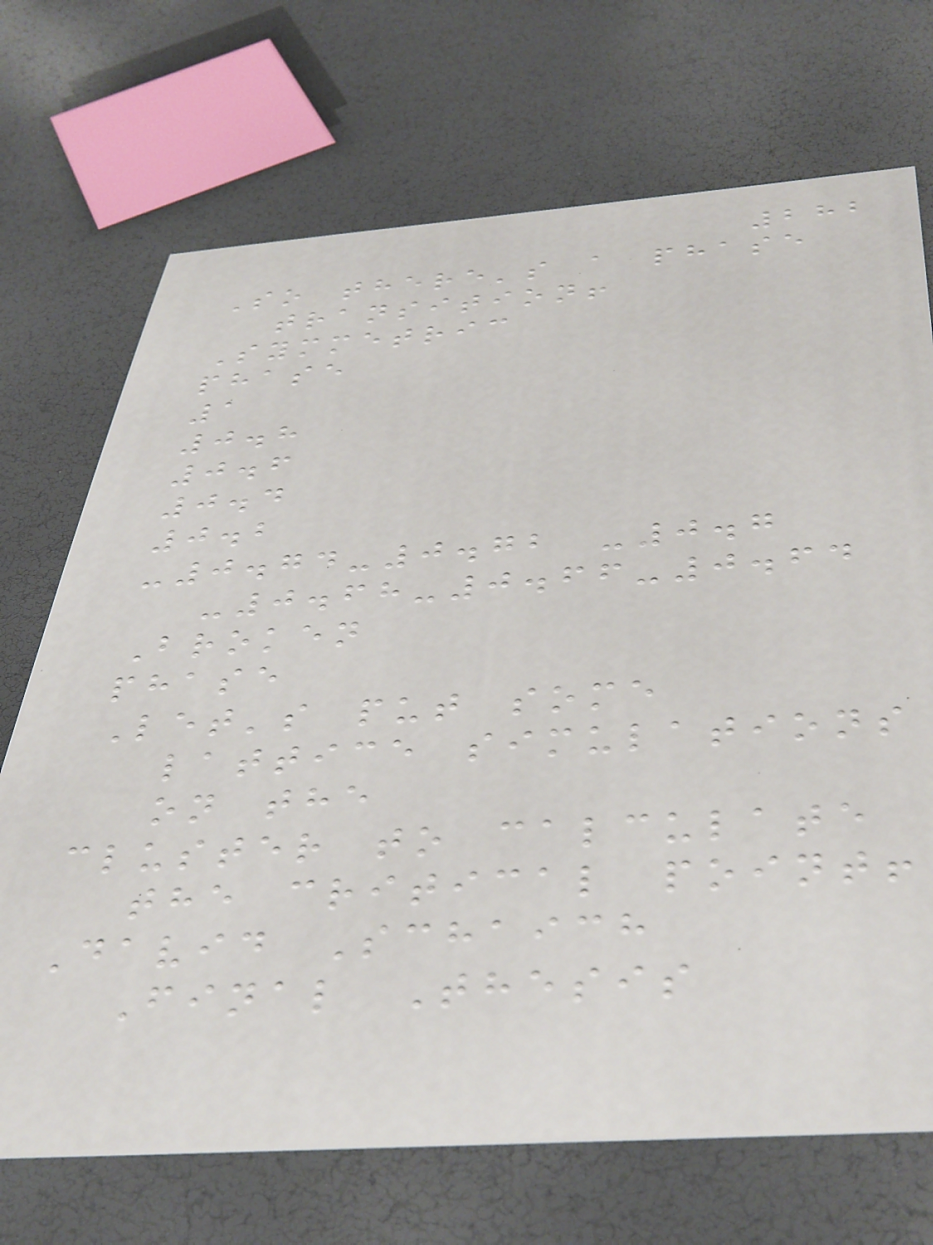282
So there's a phase
transition!
Symmetric
phase
1
0.8
0.6
0.4
0.2
-0.74-0.72 -0.7
-0.68-0.66-0.64
Broken
phase
Let's put some
lattice simulations
on the
cluster to calculate
the critical point!
David Schaich
Final Thesis
